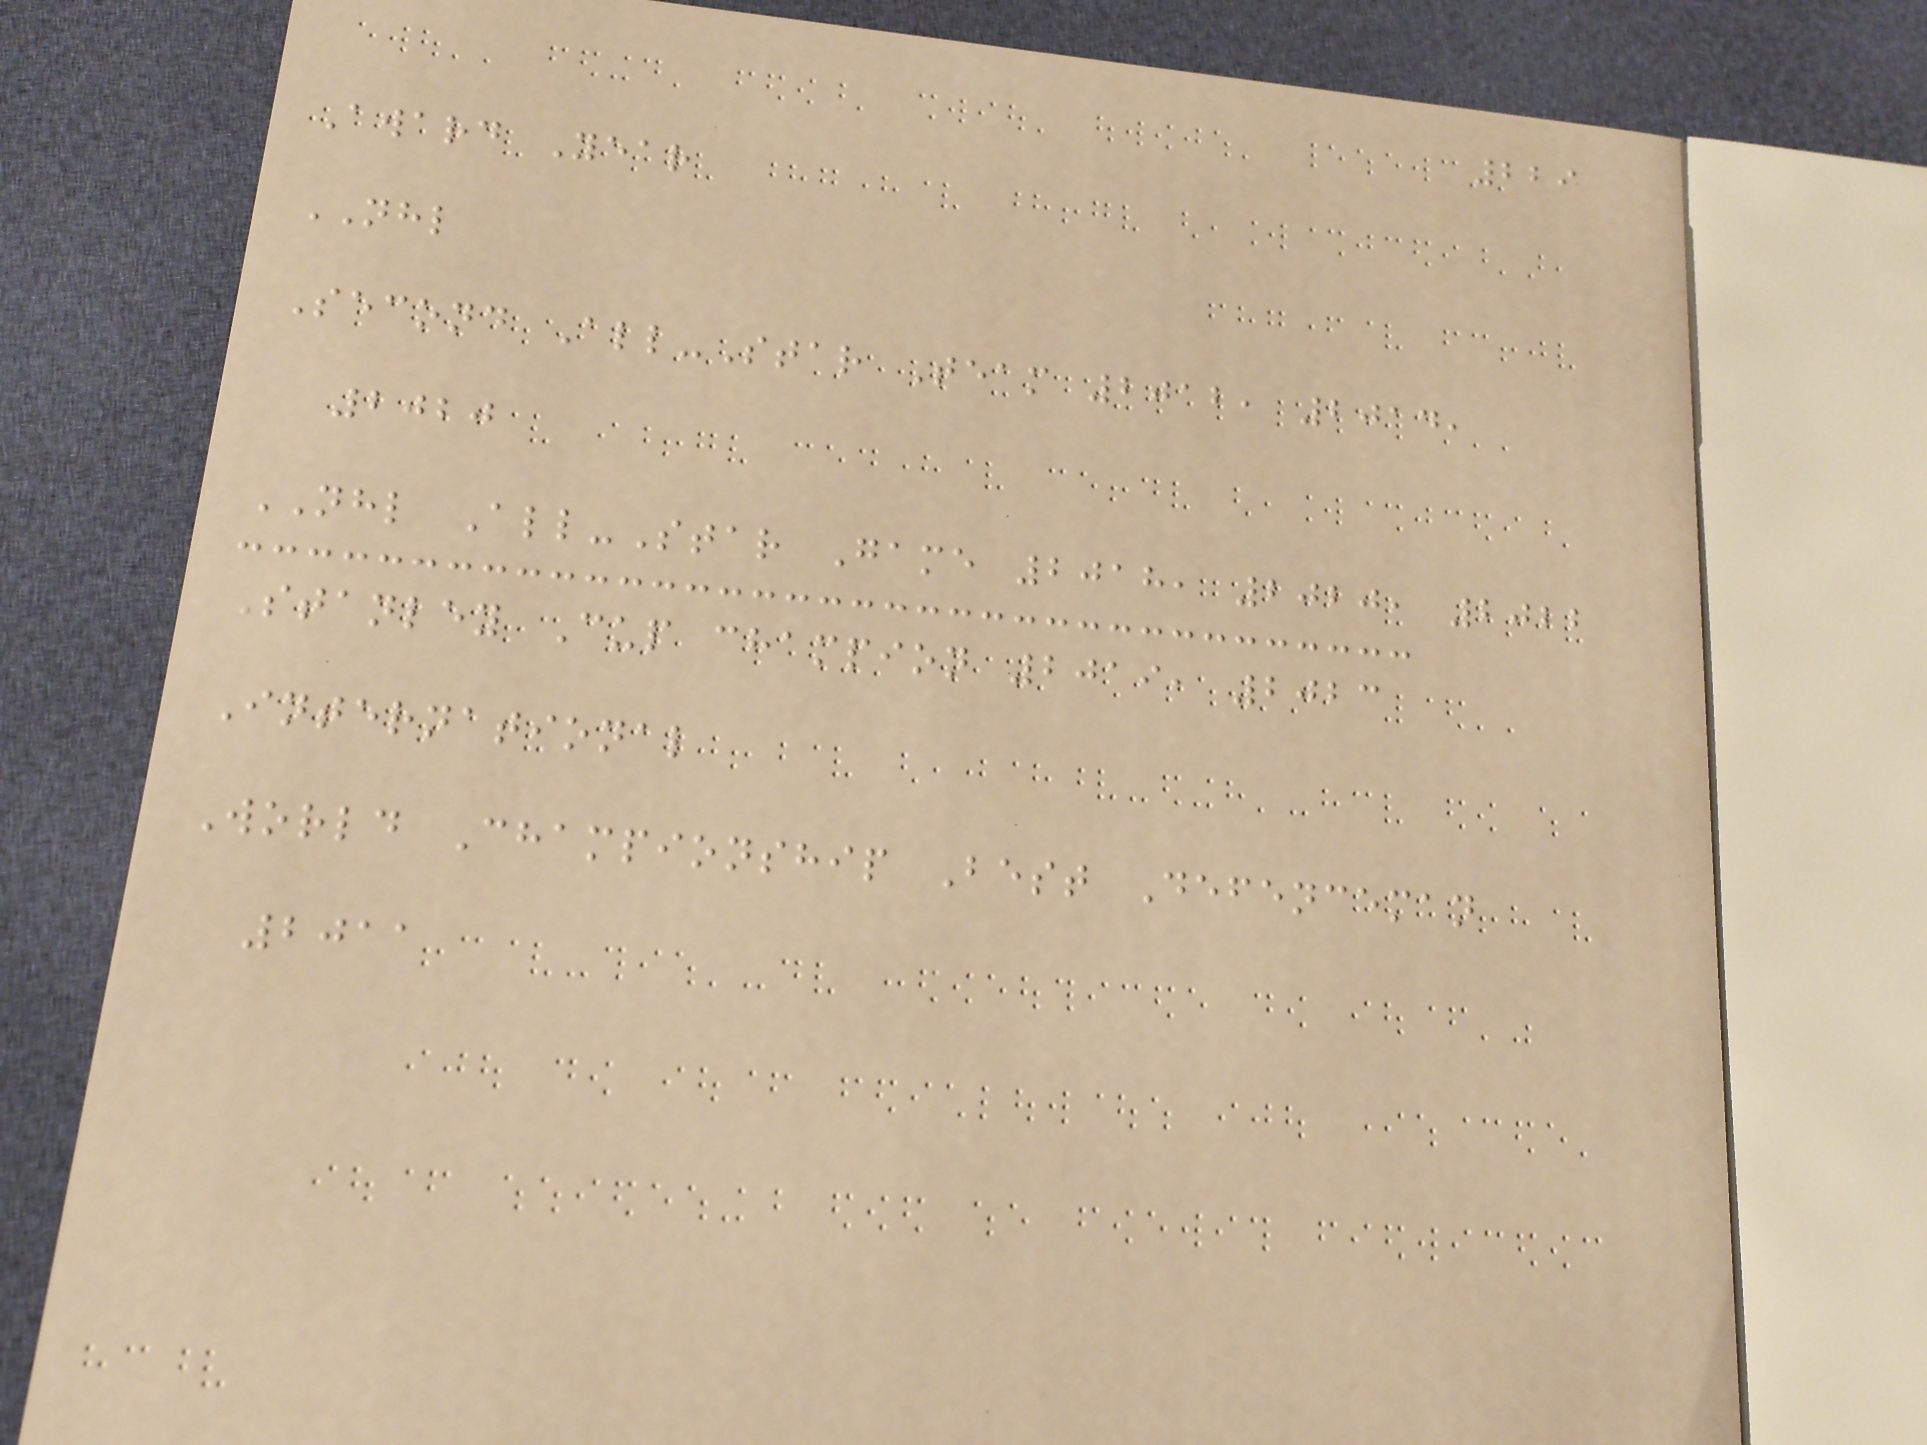229
Award Year
NHL
Second All-Star Team 2012, 2014,
2020
NHL All-Star Game 2018, 2020, 2022
Stanley Cup champion 2019, 2023
International
World Championship Best Defenceman
2011
